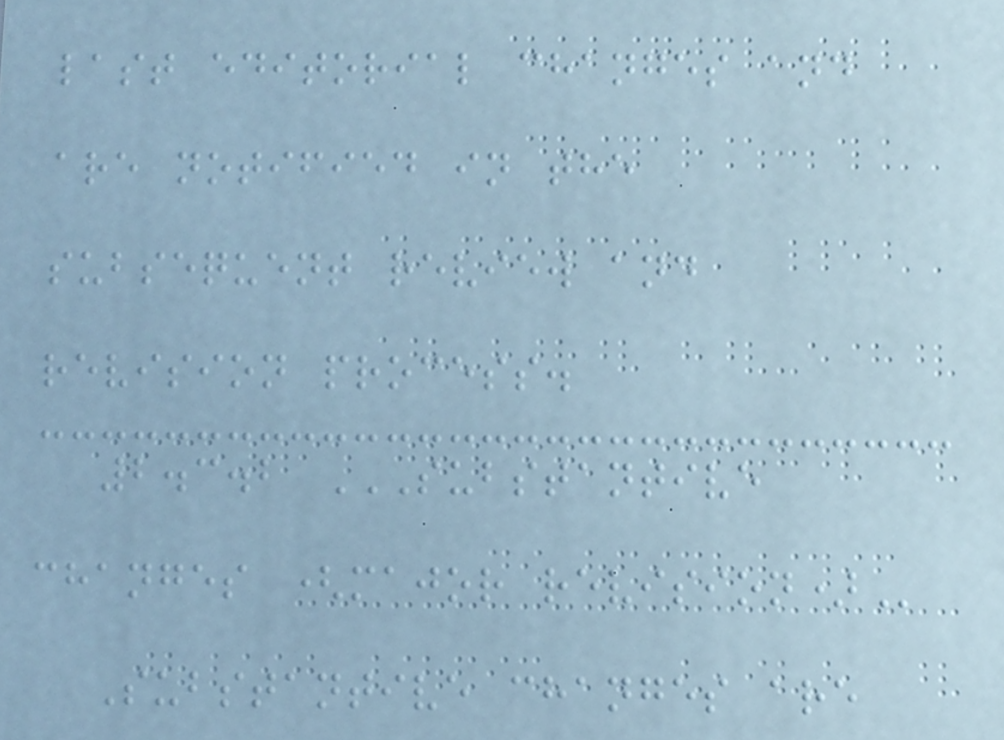last editorial changes and
are notified in the
subsequent review and
revision process.
2.3.2 SUBSTANTIVE
CHANGES (MAJOR REVISION)
Substantive changes are
